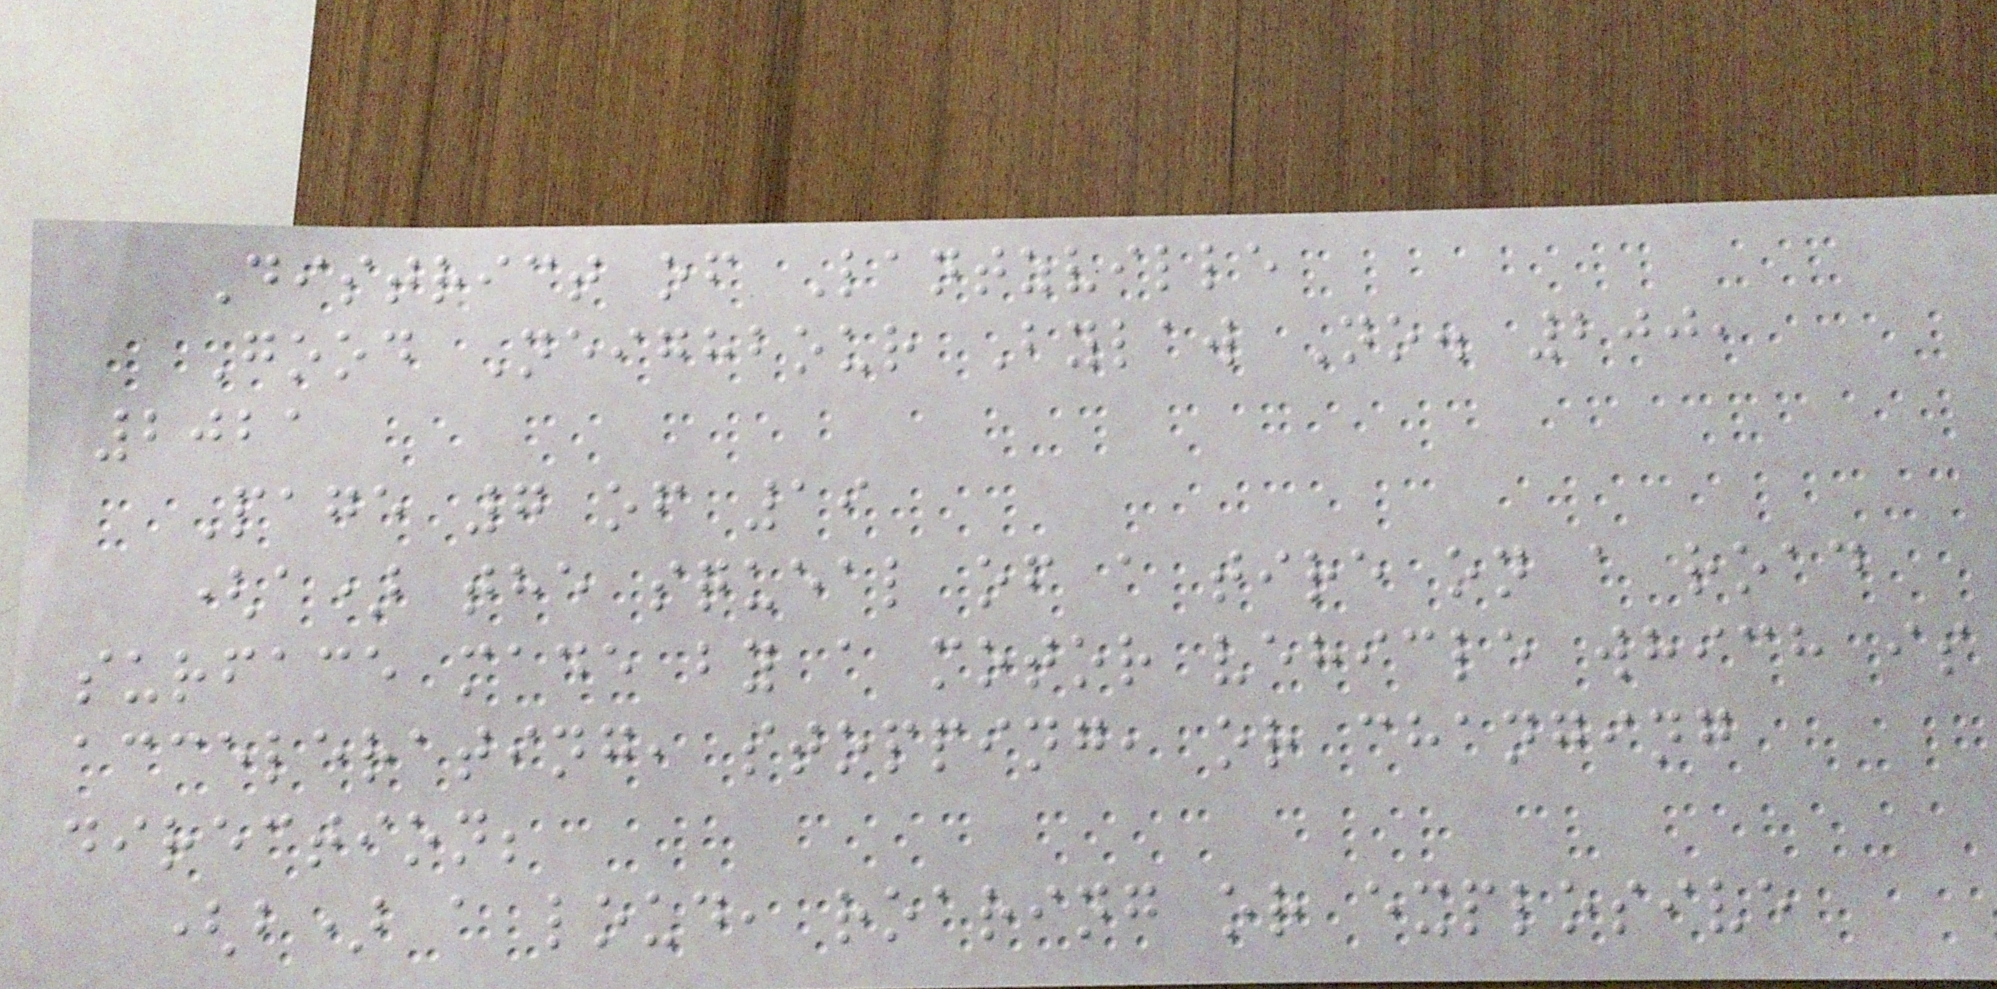District of Lantzville
Good Neighbour Bylaw No. 200,
2021
Page 7 of 19
(a) the squeal of a tire on a road
surface made by a motor vehicle which is
accelerating, stopping, or changing
direction;
(b) a loud, roaring or explosive
